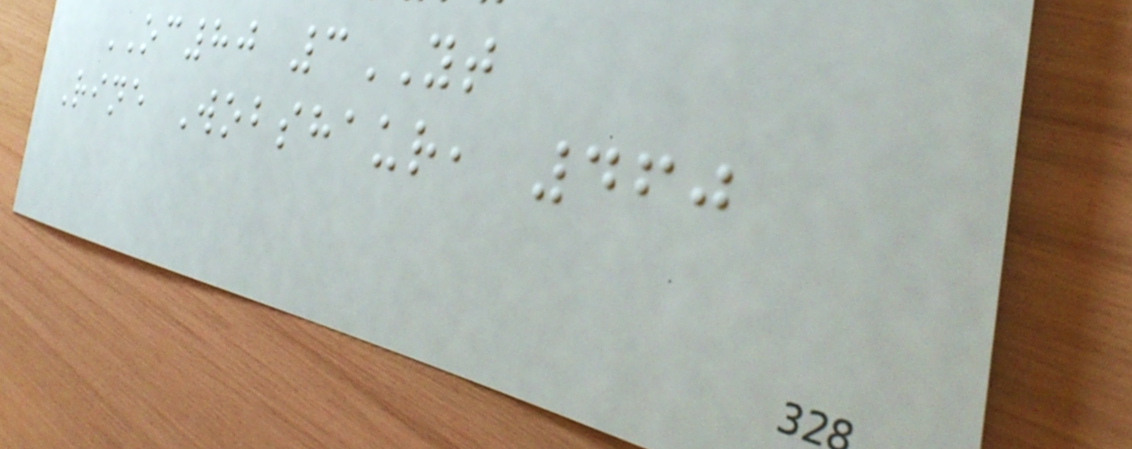OC80 3YT
Rine Wobshaur, 460
